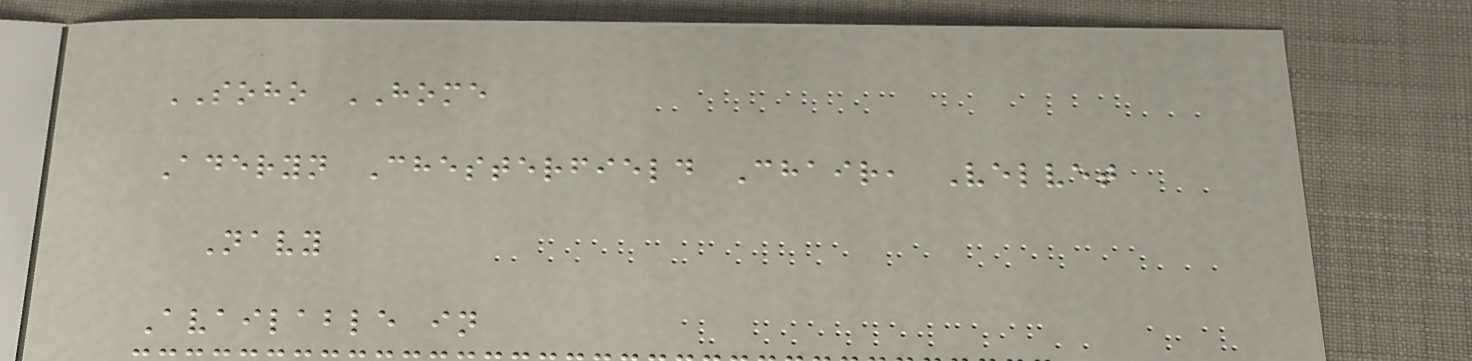SOHO HOME
Aderyn Chesterfield Chair, Velvet
Navy
Available in
